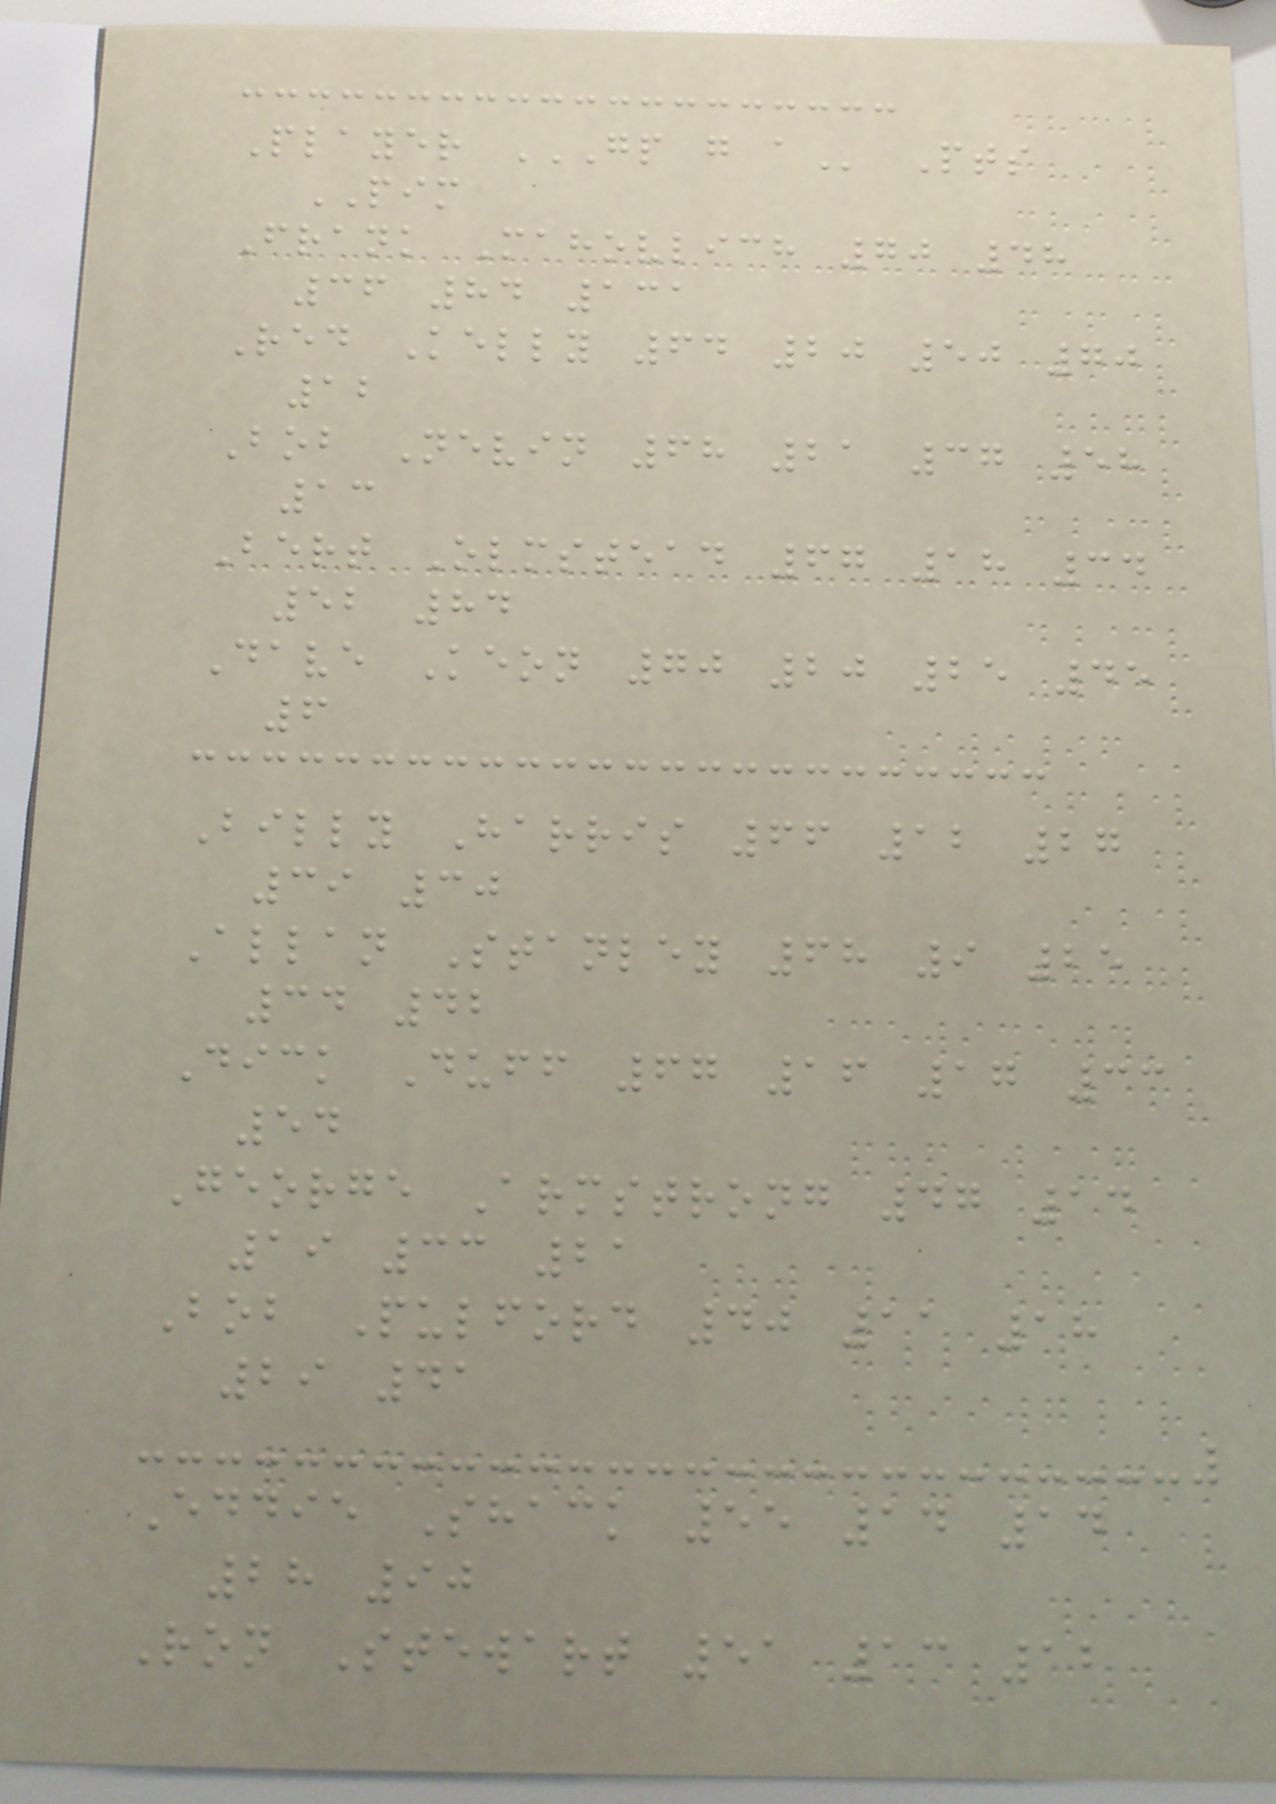Player GP G A Pts
PIM
Frank Mahovlich 70 48
36 84 131
Red Kelly 64 20 50 70
12
Bob Nevin 68 21 37 58
13
Bert Olmstead 67 18 34
52 84
Dave Keon 70 20 25 45
6
Billy Harris 66 12 27
39 30
Allan Stanley 68 9 25
34 42
Dick Duff 67 16 17 33
54
George Armstrong 47 14
19 33 21
Bob Pulford 40 11 18
29 41
Eddie Shack 55 14 14
28 90
Ron Stewart 51 13 12
